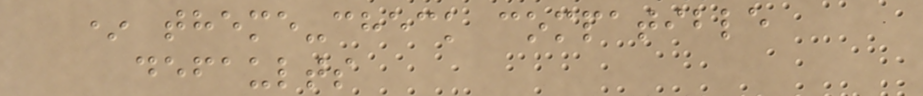* theme-check compatible
defaults
